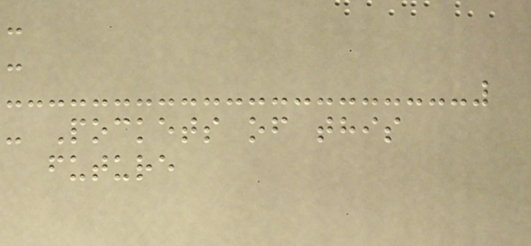-
-
- Pockets of this
future
